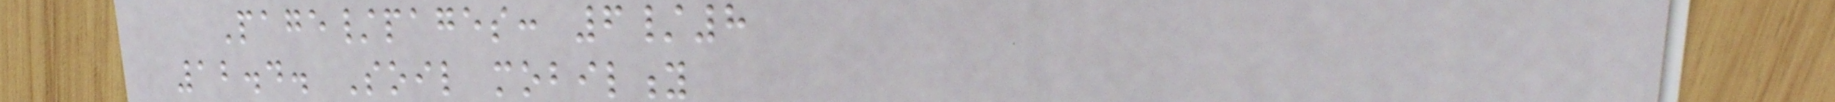Page/pages: 6/8
12.4. Soil mobility
